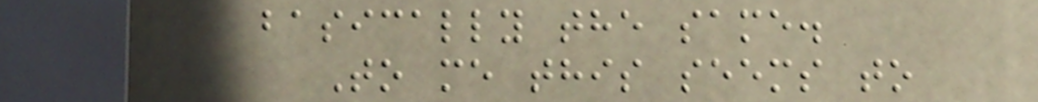basically the same.
To me this seems to
